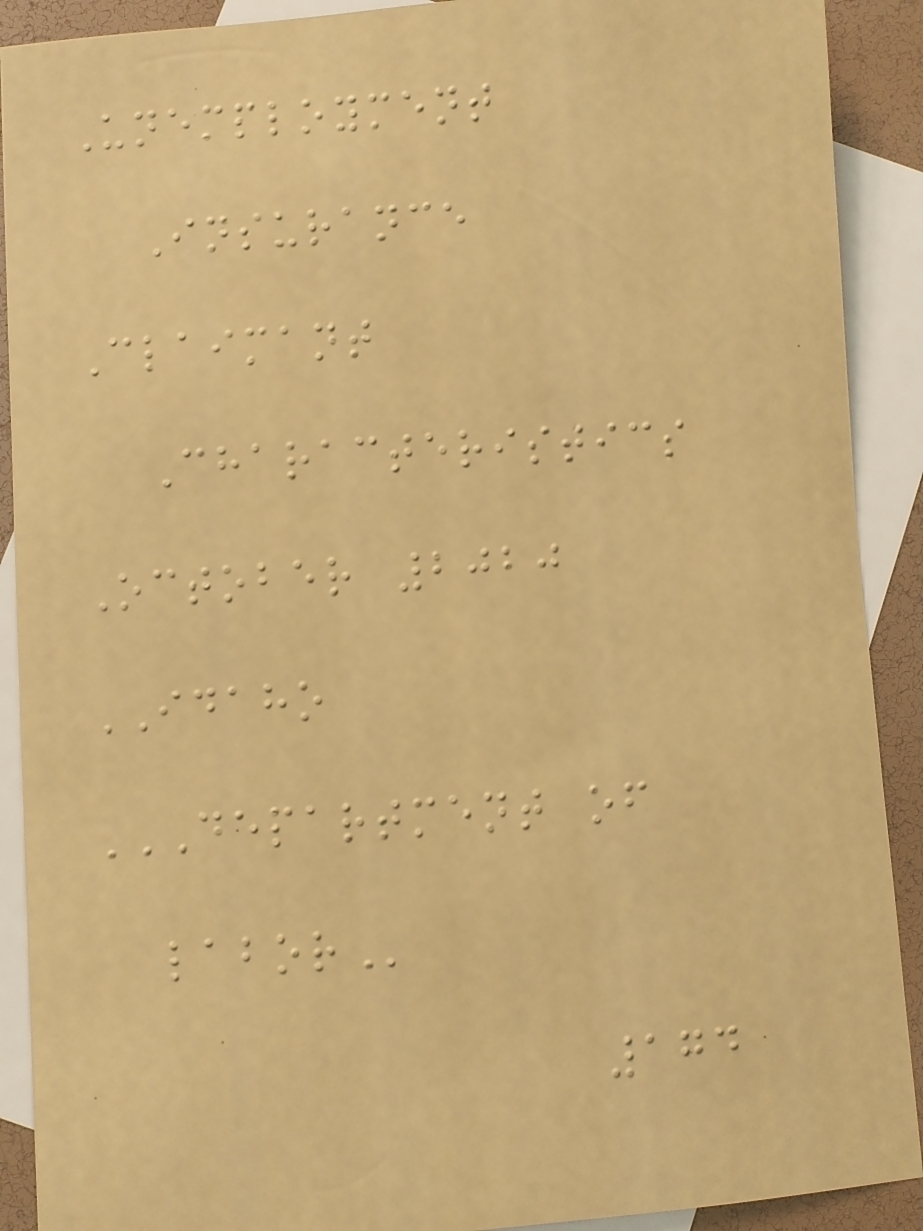Unemployment
Insurance
Claimant
Characteristics
October 2020
IDAHO
DEPARTMENT OF
LABOR
174
